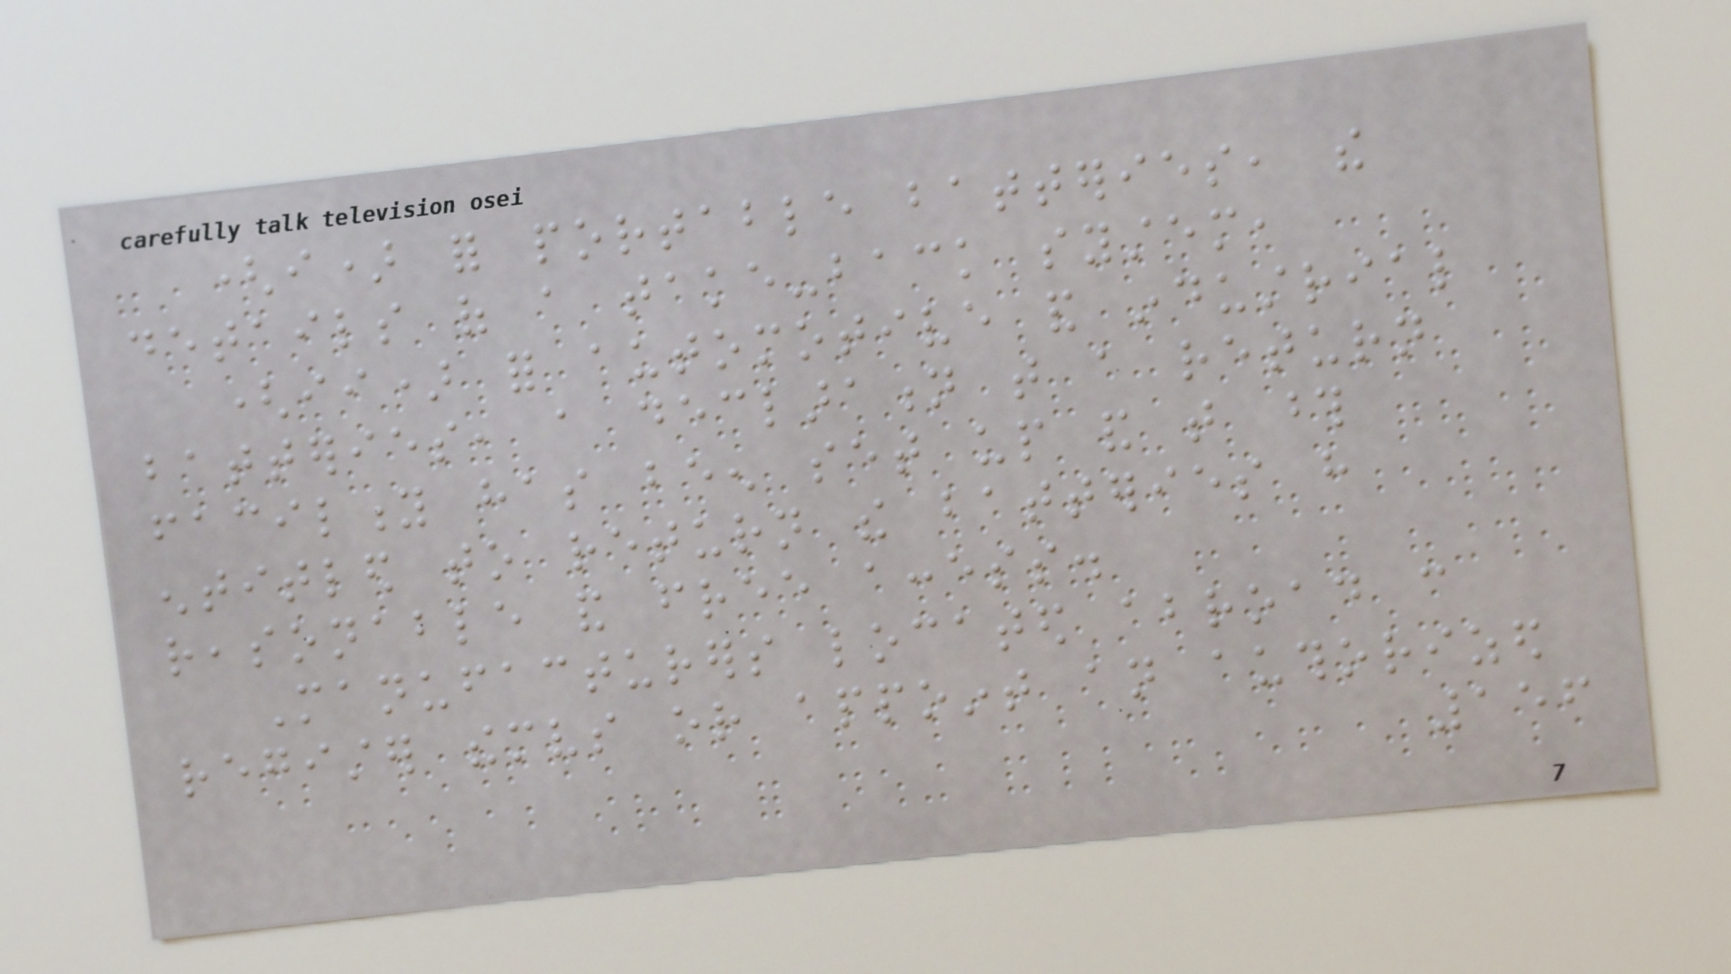(i) for portable batteries, the
details of a take-back system,
(ii) for automotive and industrial
batteries, a declaration that a return
facility has been set up and that those
entitled to return the batteries have
reasonable and free access.
Manufacturers located abroad can
register themselves or appoint an authorized
156
